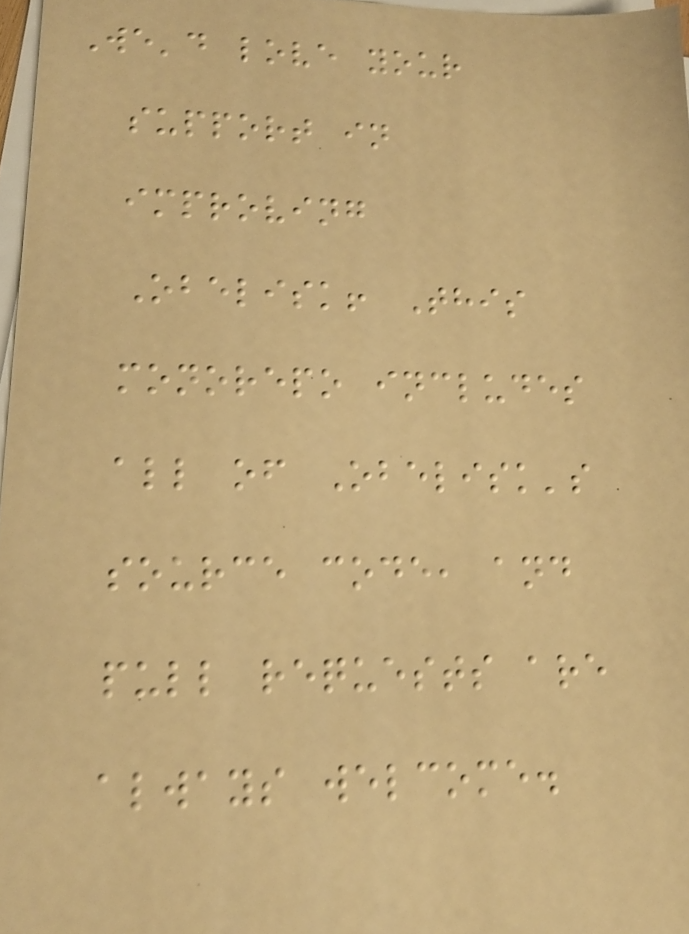We'd love your
support in
improving
Obelisk! This
monorepo includes
all of Obelisk's
source code, and
pull requests are
always welcome.
